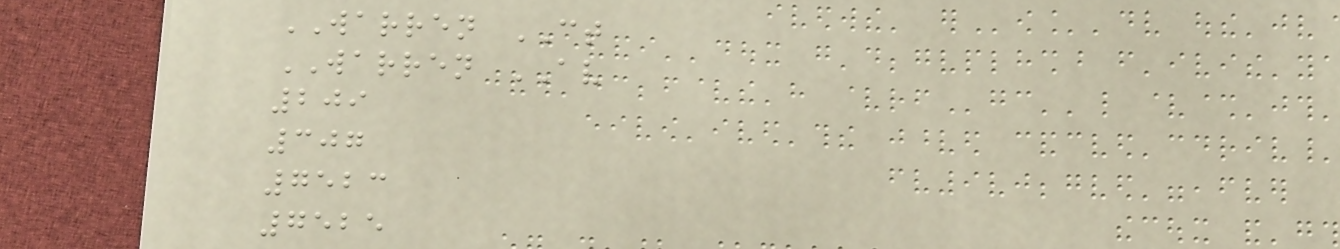WARREN CT
WARREN AV
209
307
7523
7525
